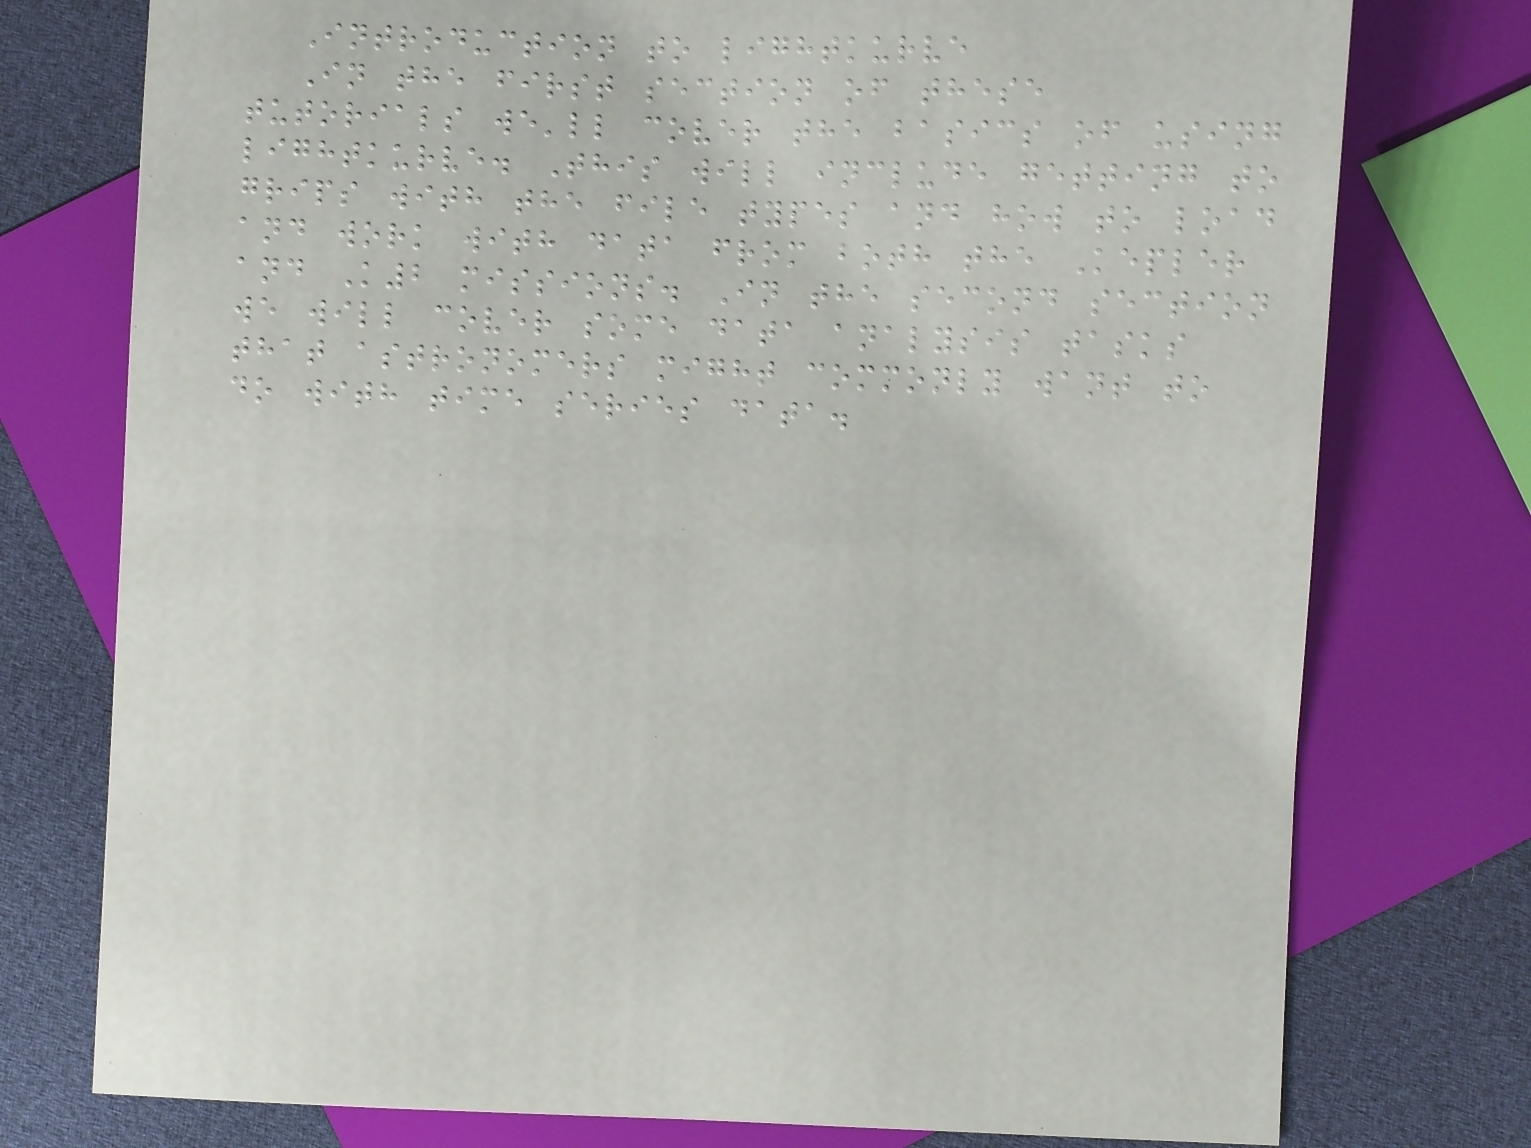Introduction to lightkurve
In the first section of these
tutorials we'll cover the basics of using
lightkurve. This will include getting to
grips with the file types and how to load
and work with data from both the Kepler
and K2 missions. In the second section
we will cover some data analysis tasks
that astronomers might commonly want to
do with time series data.
